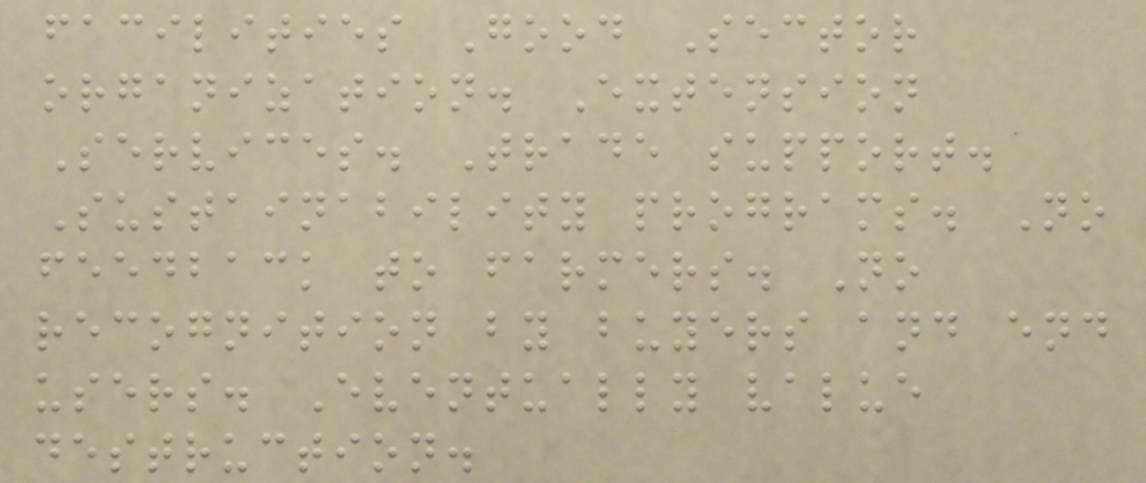facilities Good Sector
organization. Extension
Services. Trade support.
Sustainability programs. No
feedback to farmers. No
recognition by buyers and end
users. Eventually value
destruction.
